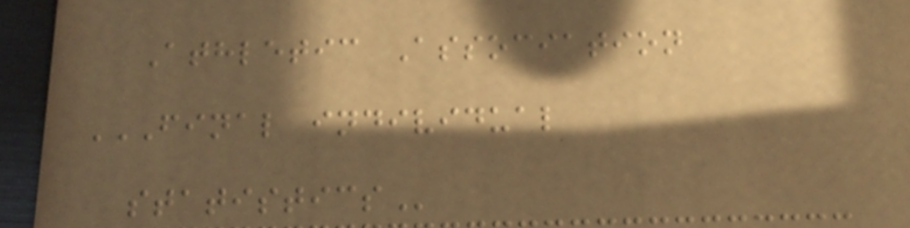Athletic Association
FINAL INDIVIDUAL
STATISTICS
